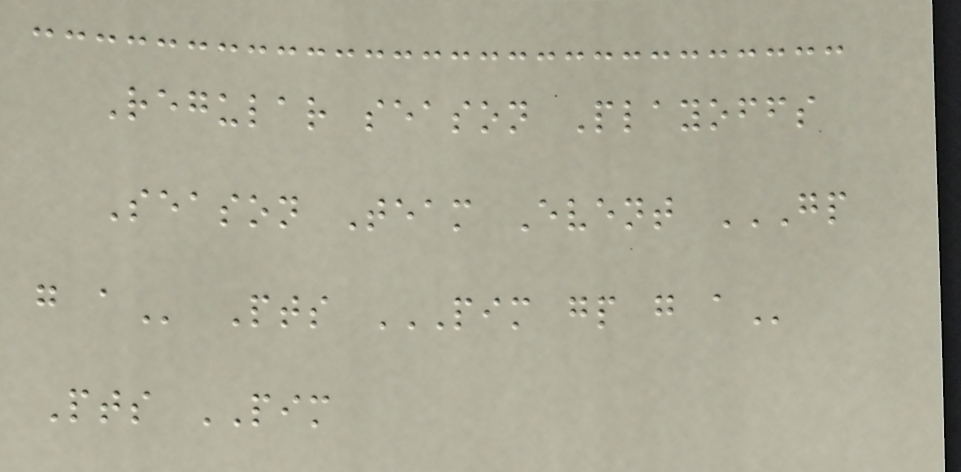Regular season Playoffs
Season Team Event GP
G A Pts PIM GP G A
Pts PIM
